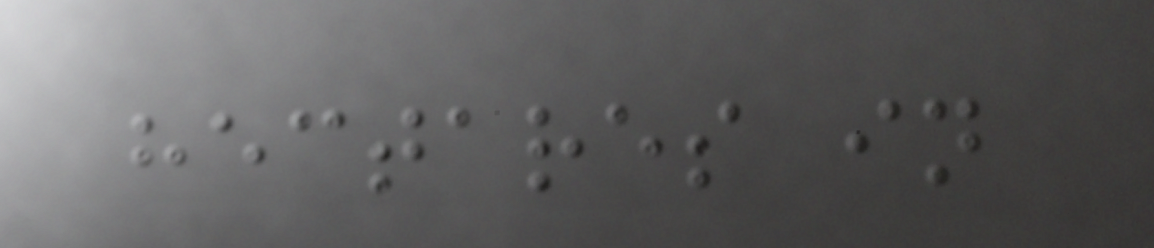hectares in
